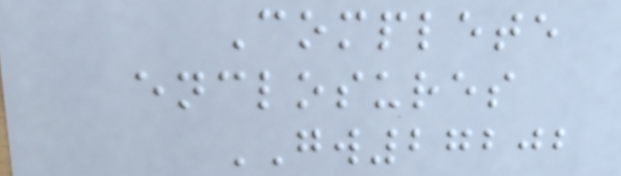Complete
enclosures
GW27202
